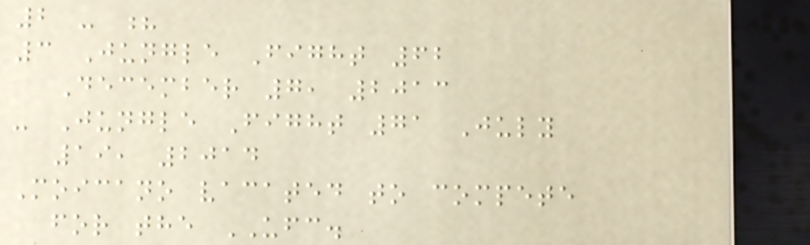2 - ?
3 Jungle Fight 62
December 7, 2013
- Jungle Fight 71 July
19, 2014
Moicano vacated to compete
for the UFC.
